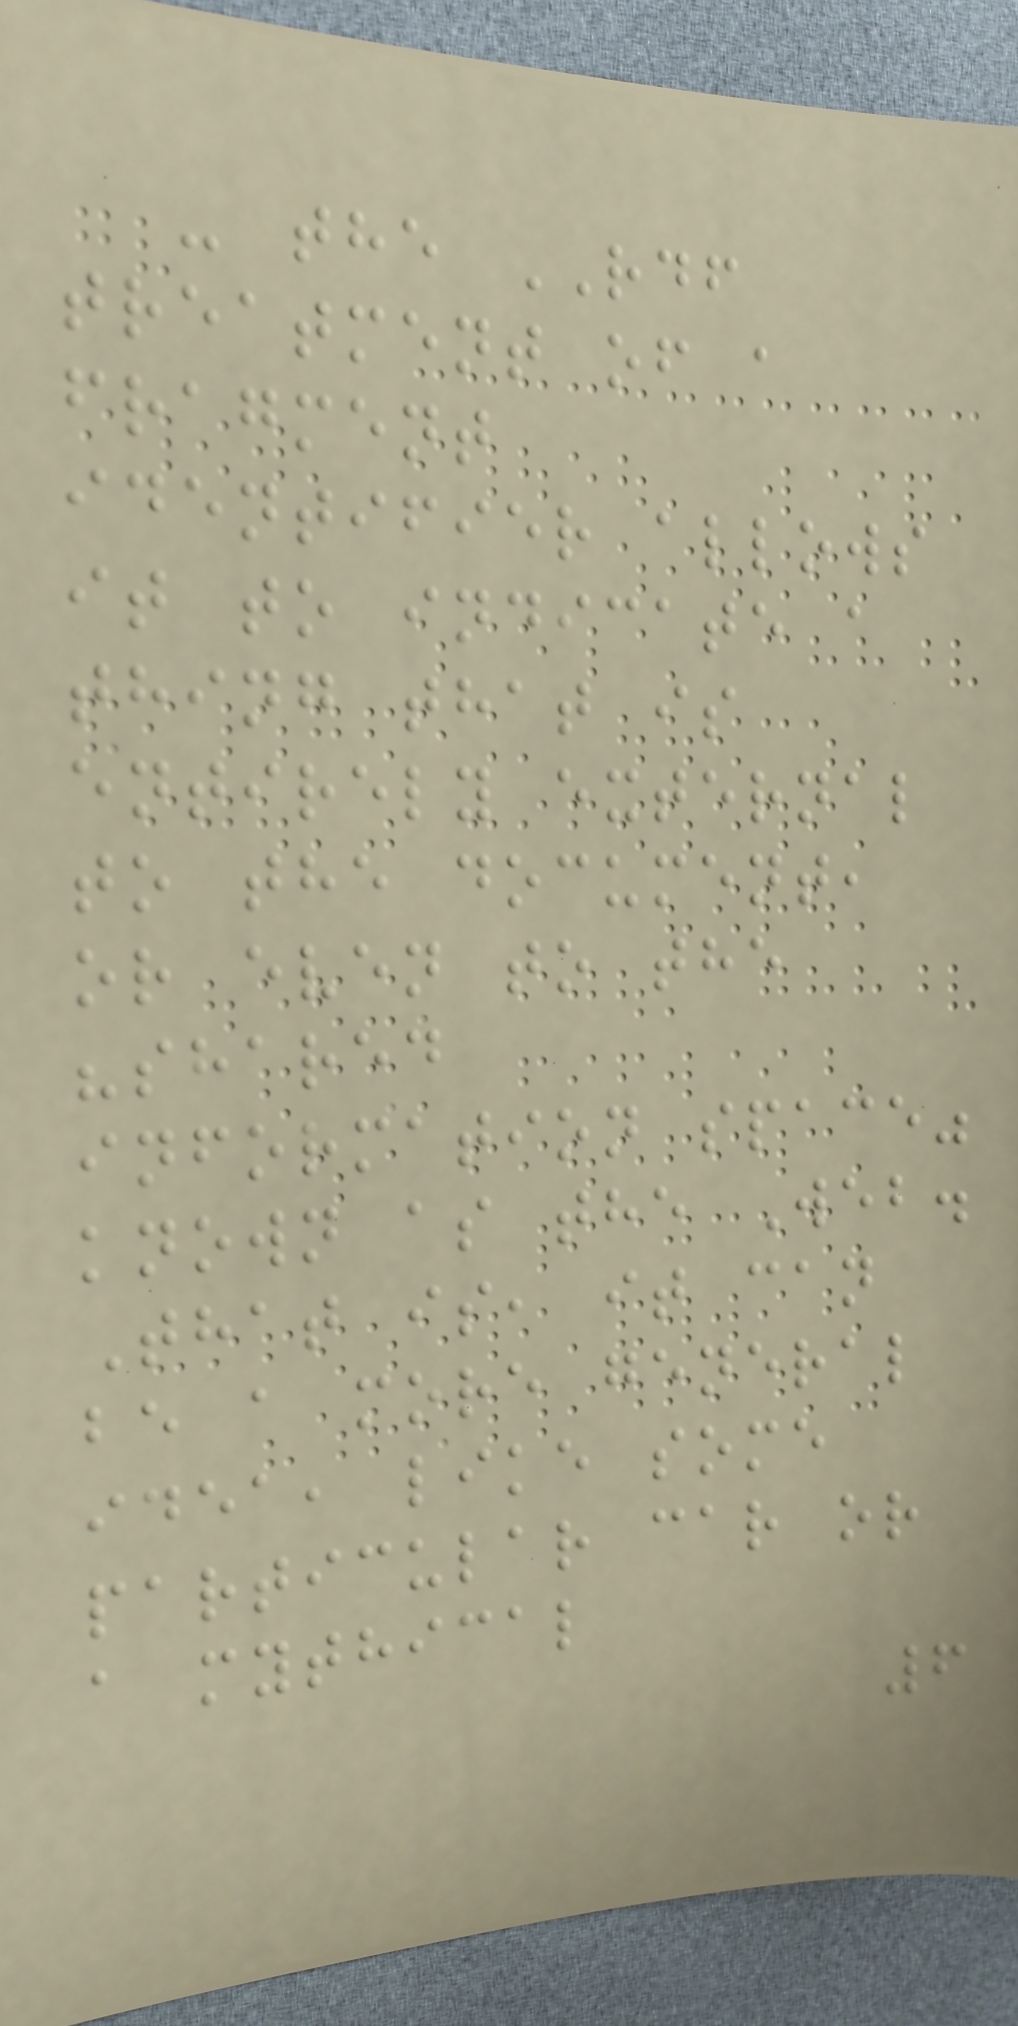- the RDF
treatment of a
fragment
identifier allows
it to indicate a
thing that is
entirely external
to the document,
or even to the
"shared
information space"
known as the Web.
That is, it can
be a more general
idea, like some
particular car or
a mythical
6
